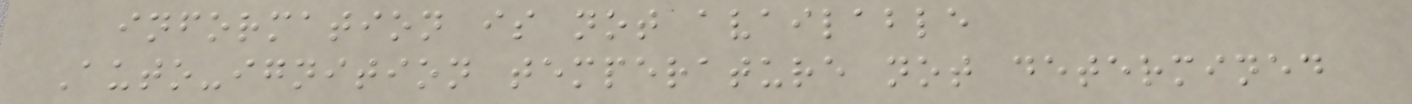information is not available
Auto-ignition temperature not determined
